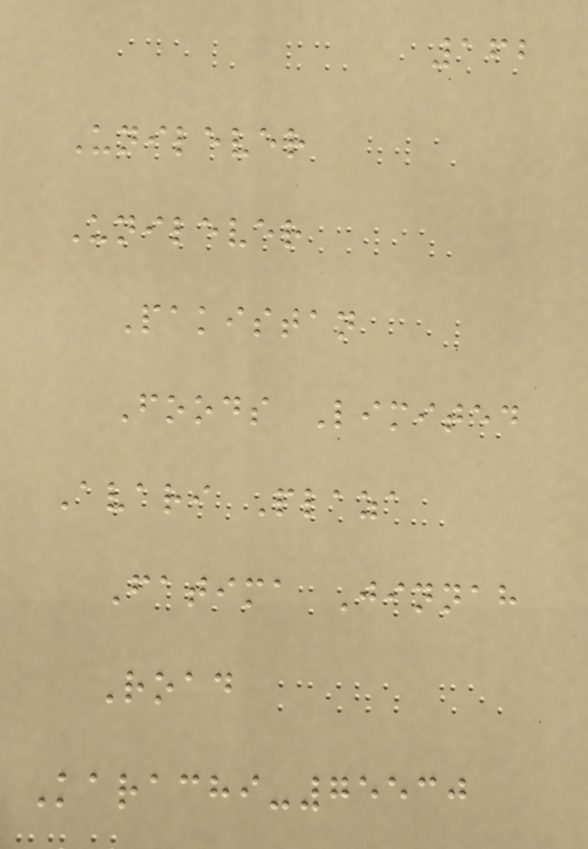162
Unilever
Unilever
Pakistan
Foods Limited
Avari Plaza
Fatima Jinnah
Road
Karachi-75530
